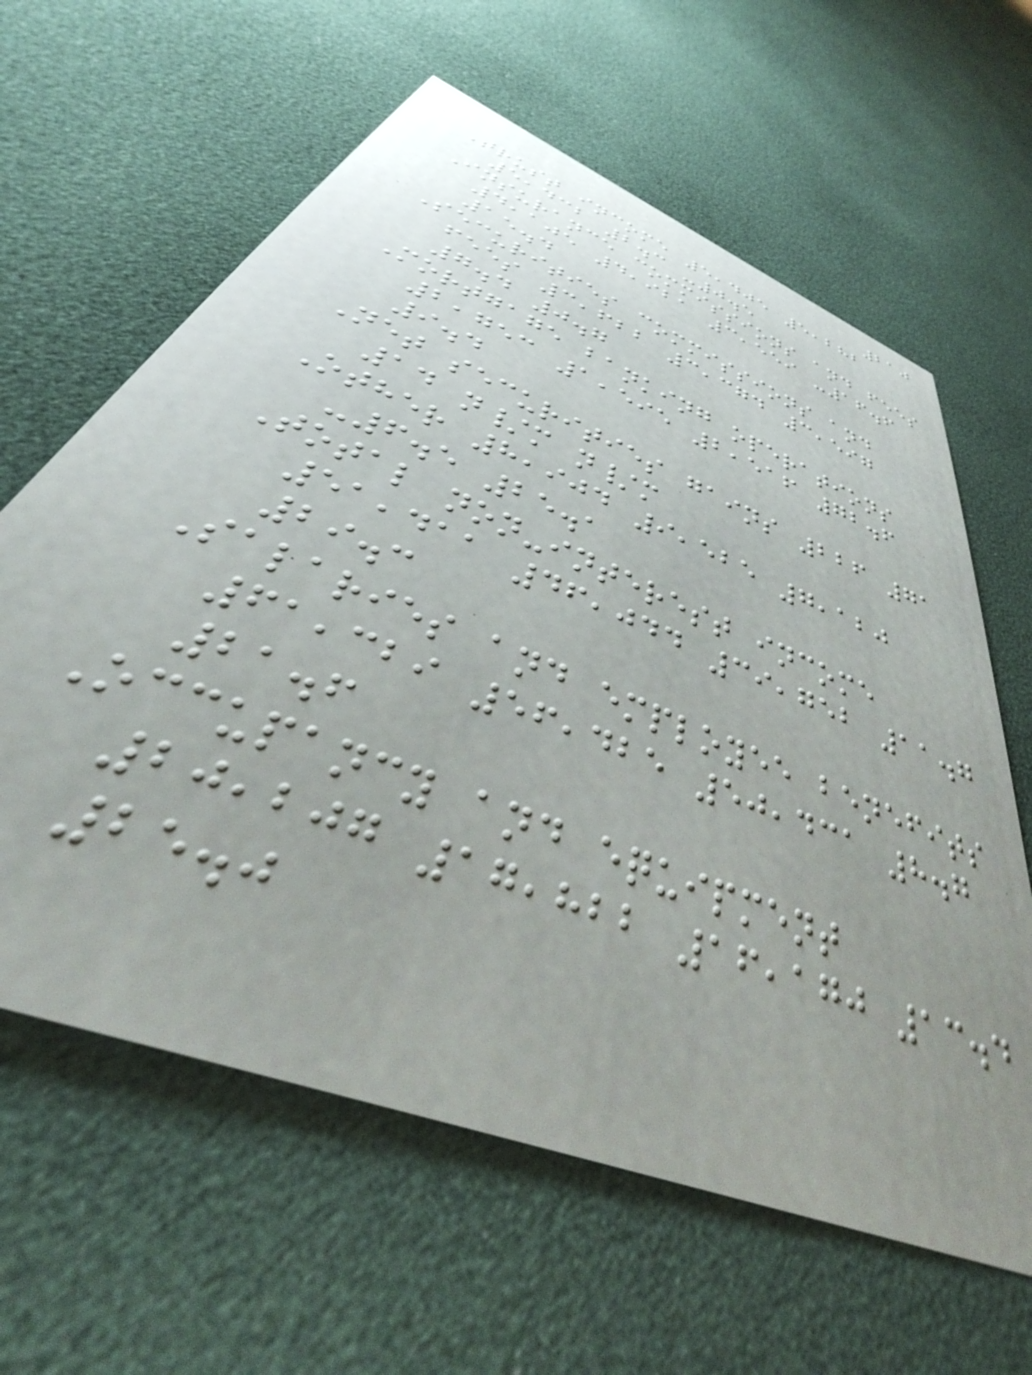210
Trust income 5,405 5,282
5,432 2.3 -0.5
Insurance commissions and fees
4,105 4,921 3,559 -16.6
15.4
Securities commissions and
fees 3,622 3,374 3,597
7.4 0.7
Mortgage banking operations
2,753 1,595 2,516 72.6
9.4
Net securities gains 226 71
14 n/m n/m
Other 8,904 9,525 7,120
-6.5 25.1
Total non-interest income
51,411 46,044 39,752 11.7
29.3
Salaries and employee benefits
61,329 56,425 50,431 8.7
21.6
Occupancy and equipment
20,207 17,822 16,170 13.4
25.0
